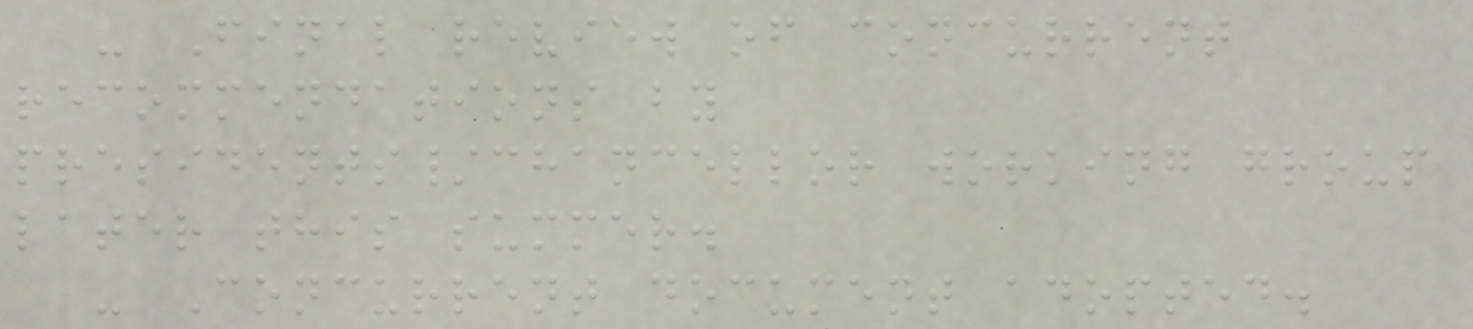- Final review of concurrent
recommendations by
presidents/chancellor working group
later this summer.
- Concurrent document adopted.
